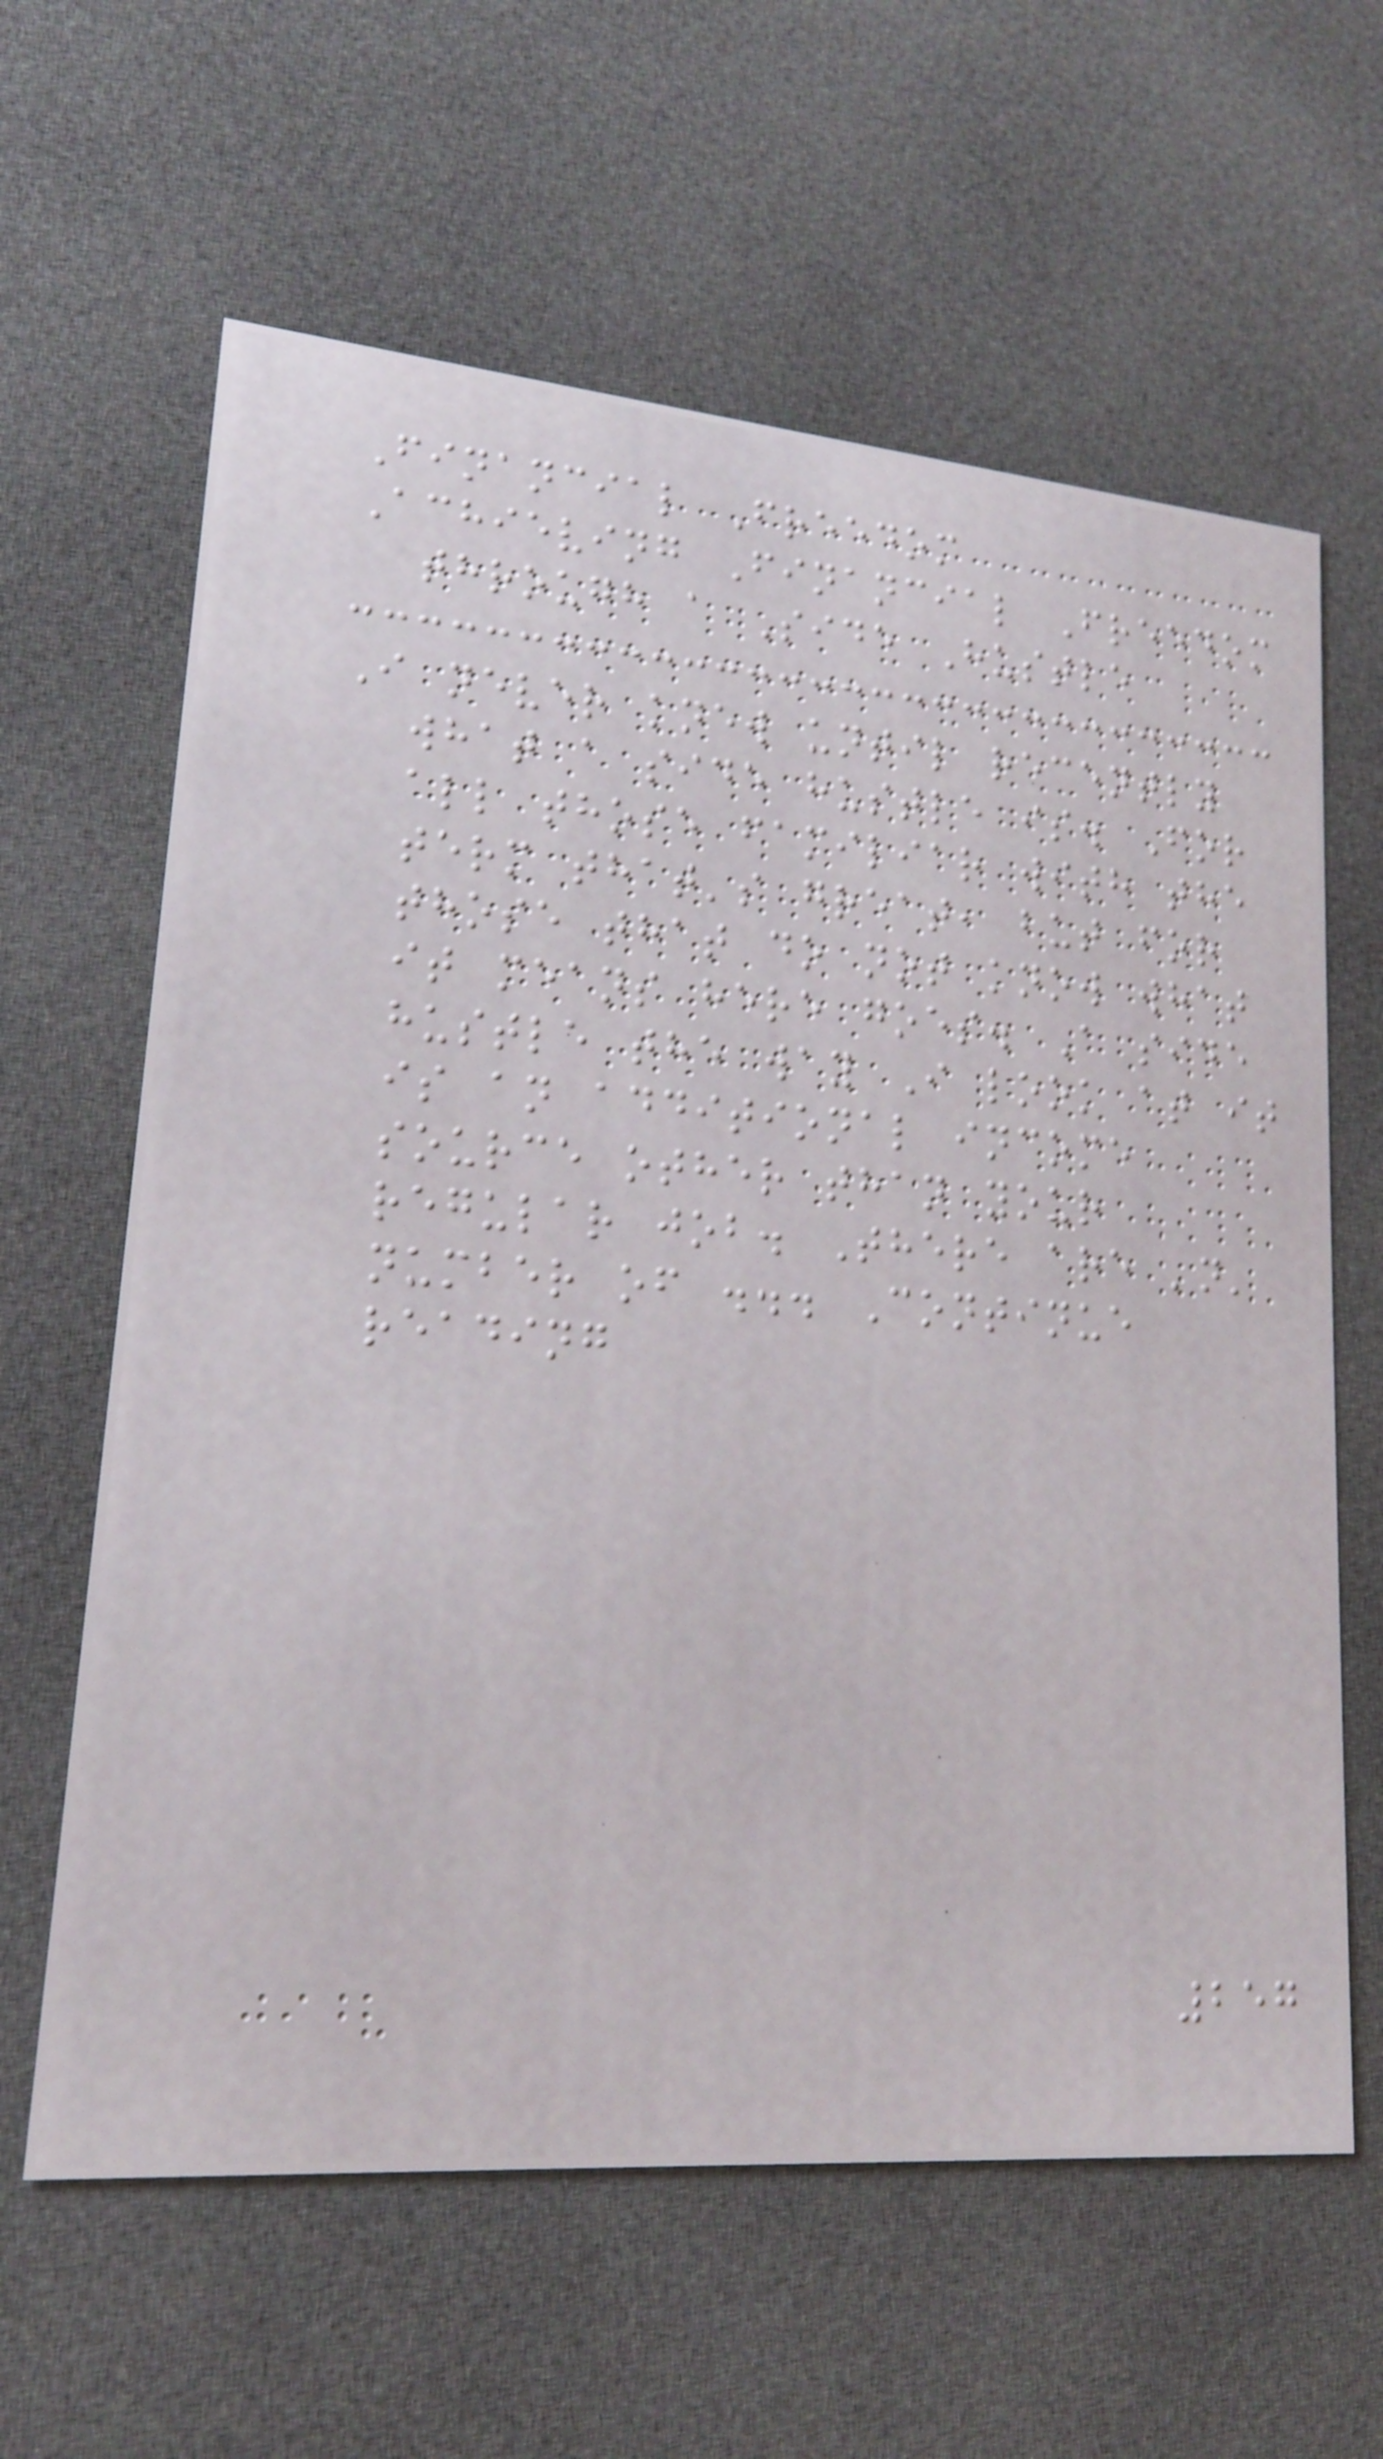Financial Freedom
Achieving Financial Freedom
through a Side Hustle
I never knew until recently
what a side hustle is. For
all those familiar with the
term that's great, but for
those that do not know what
it means here goes. A side
hustle the way I look at it
is an additional income
source other than your
regular job. There are 'n'
number of ... Continue
reading
257
